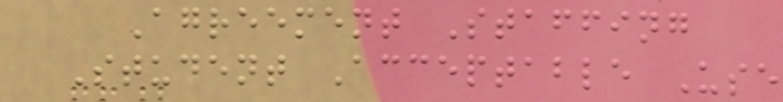Agreement Staffing
Student Acceptable Use
